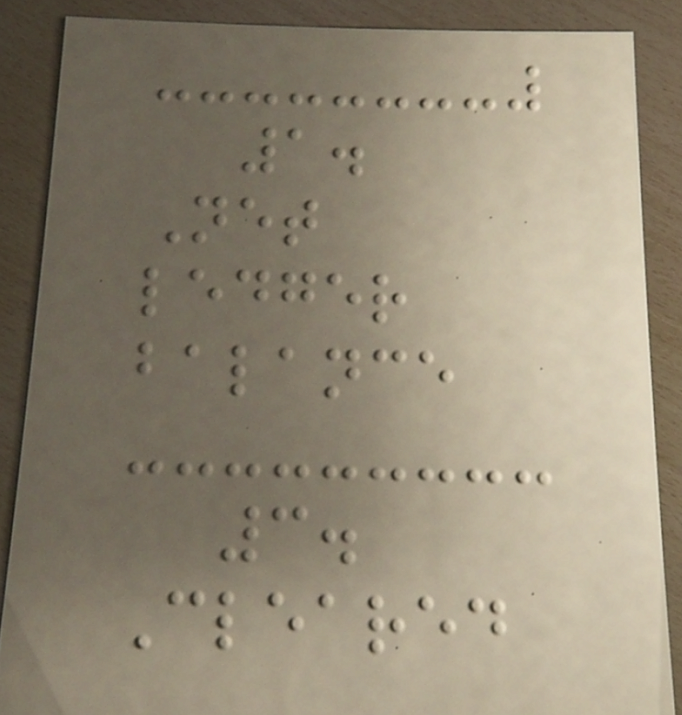1.
Net
ledger
balance
3.
Cleared
